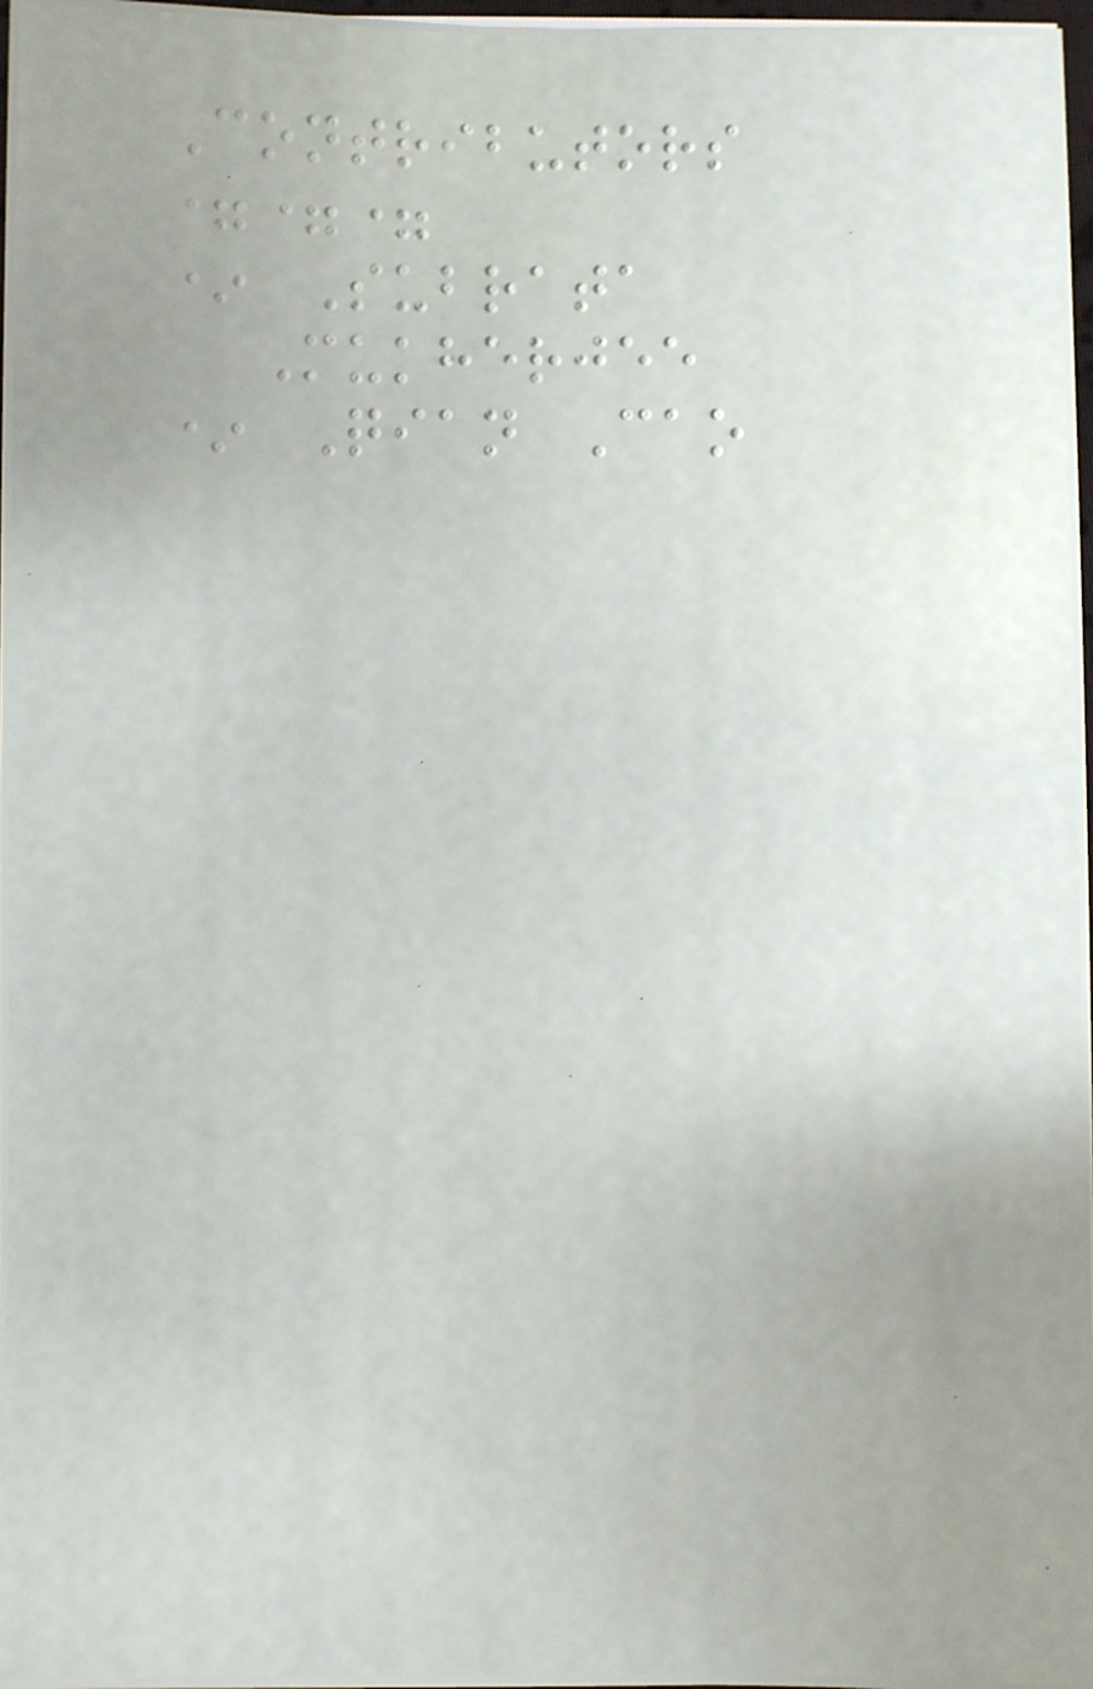Contributors
===
* Subrata
Mukherjee
* Qian Cao
